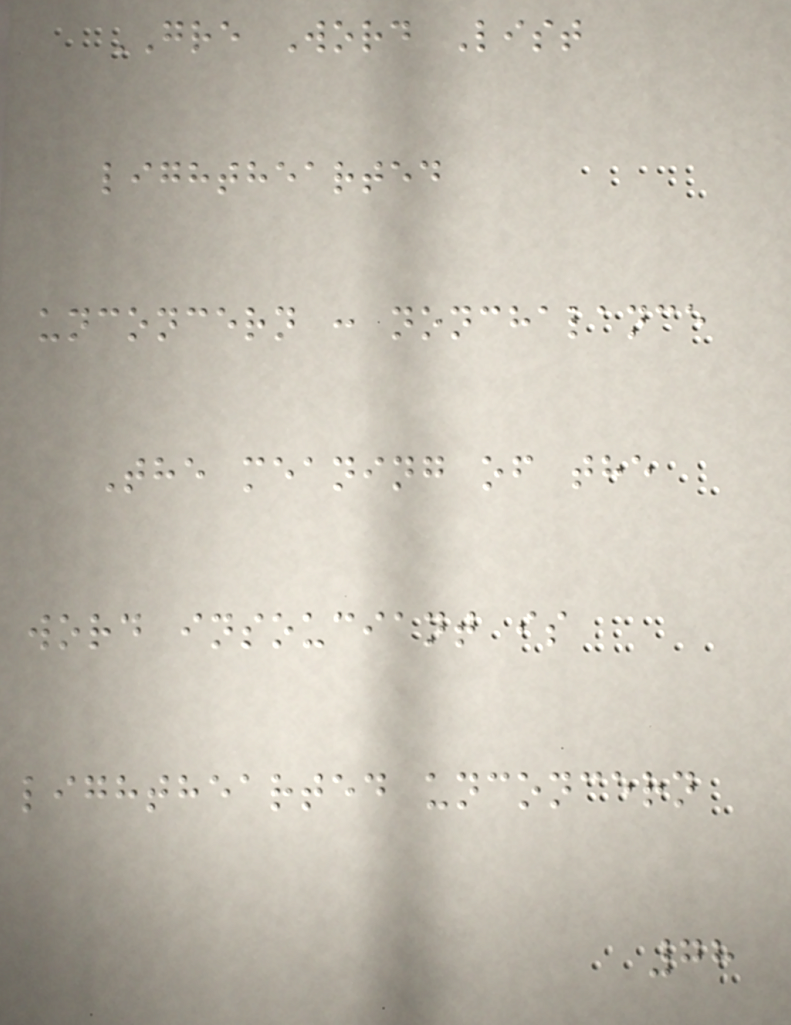GRE Word List
lighthearted
unconcern : nonchalance
The meaning of the
word insouciant is
lighthearted unconcern
78
